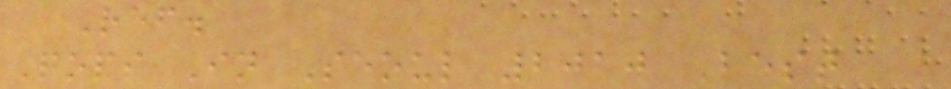Ref.
Pops In Seoul 2010 Best
